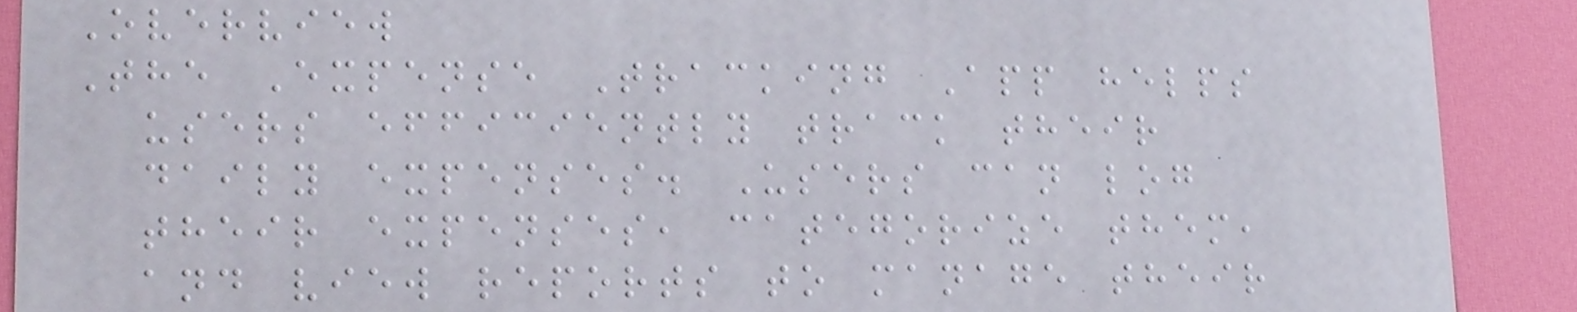Overview
The Expense Tracking App helps
users efficiently track their
daily expenses. Users can log
their expenses, categorize them,
and view reports to manage their
